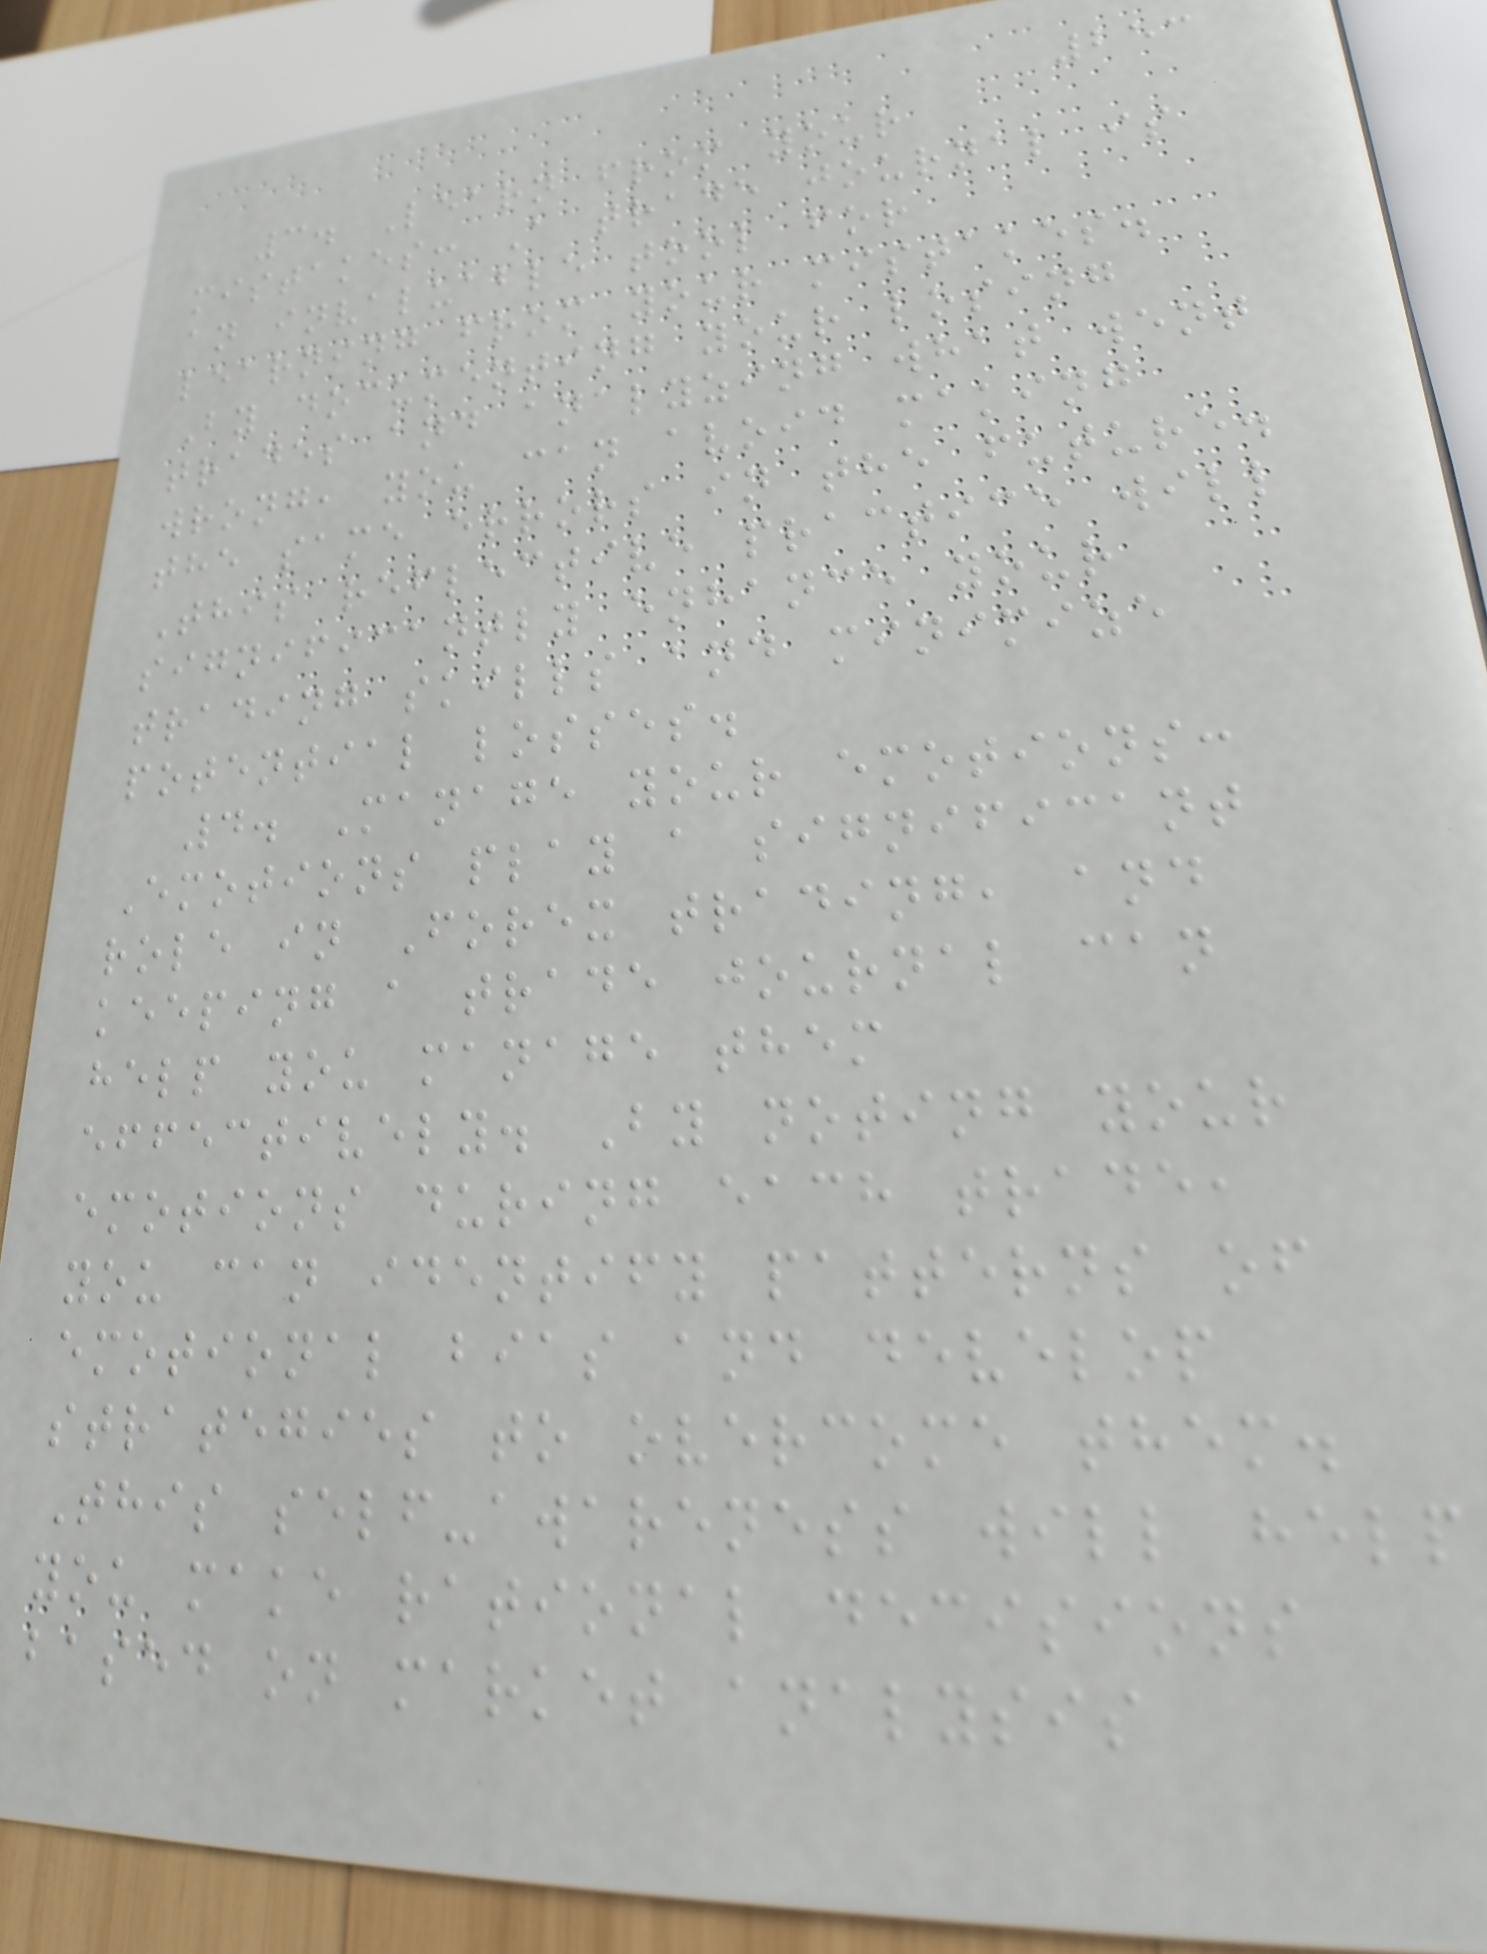253
3. Learn from your
mistakes: A trade journal is
an invaluable tool for
learning from your mistakes.
By documenting your losing
trades and analyzing what went
wrong, you can avoid making
the same errors in the future.
This reflective practice will
significantly enhance your
trading skills and minimize
potential losses.
4. Manage your emotions:
Emotions play a significant
role in Forex trading, and
keeping a trade journal can
help you manage them
effectively. By noting your
emotions during each trade,
you can identify patterns of
emotional bias and develop
strategies to overcome them.
This self-awareness will help
you make rational decisions
based on market analysis
